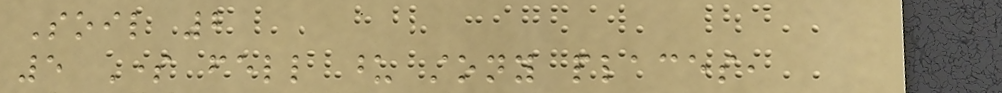Soil 2
5 Some fell upon stony places,
